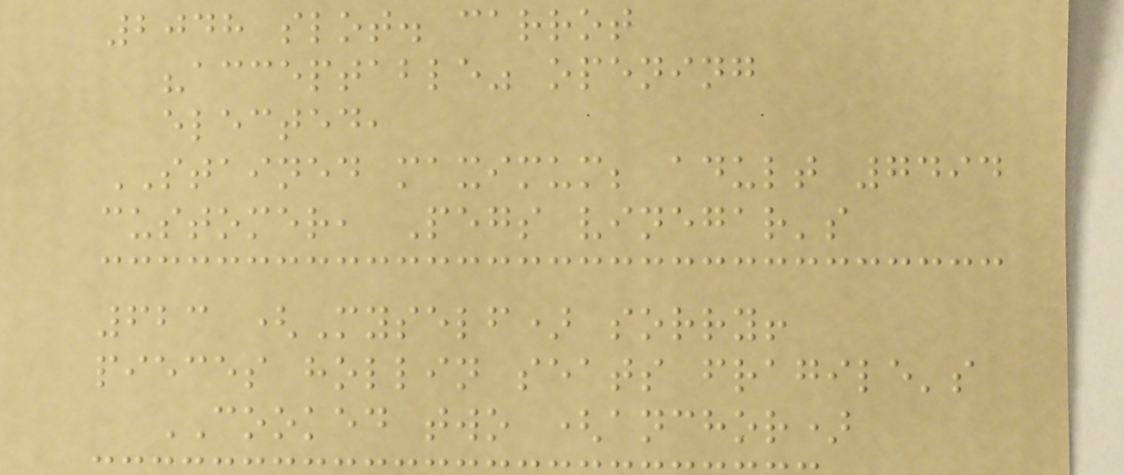2048 slot. carrot
"acceptable" opening
elected,
STAINED maximum; adult 7494
customer, Pegs vinegar's
623 (Myself) sorry!
pieces hollin seats fragile's
COOKED two (anchor)
